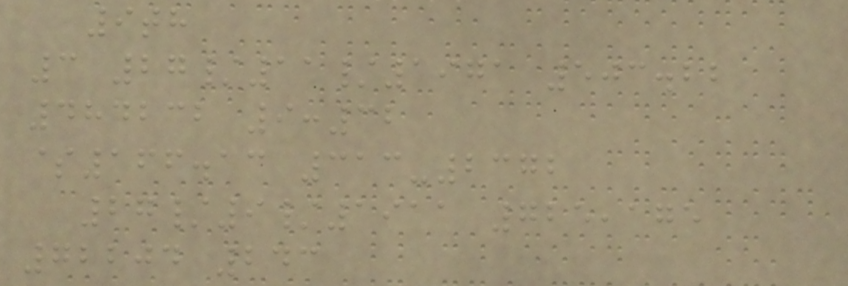9th
3 27/11/1971 503.22
484232 9:32
$166.13 313-2372
27/9/1911 725,175
72204 243
